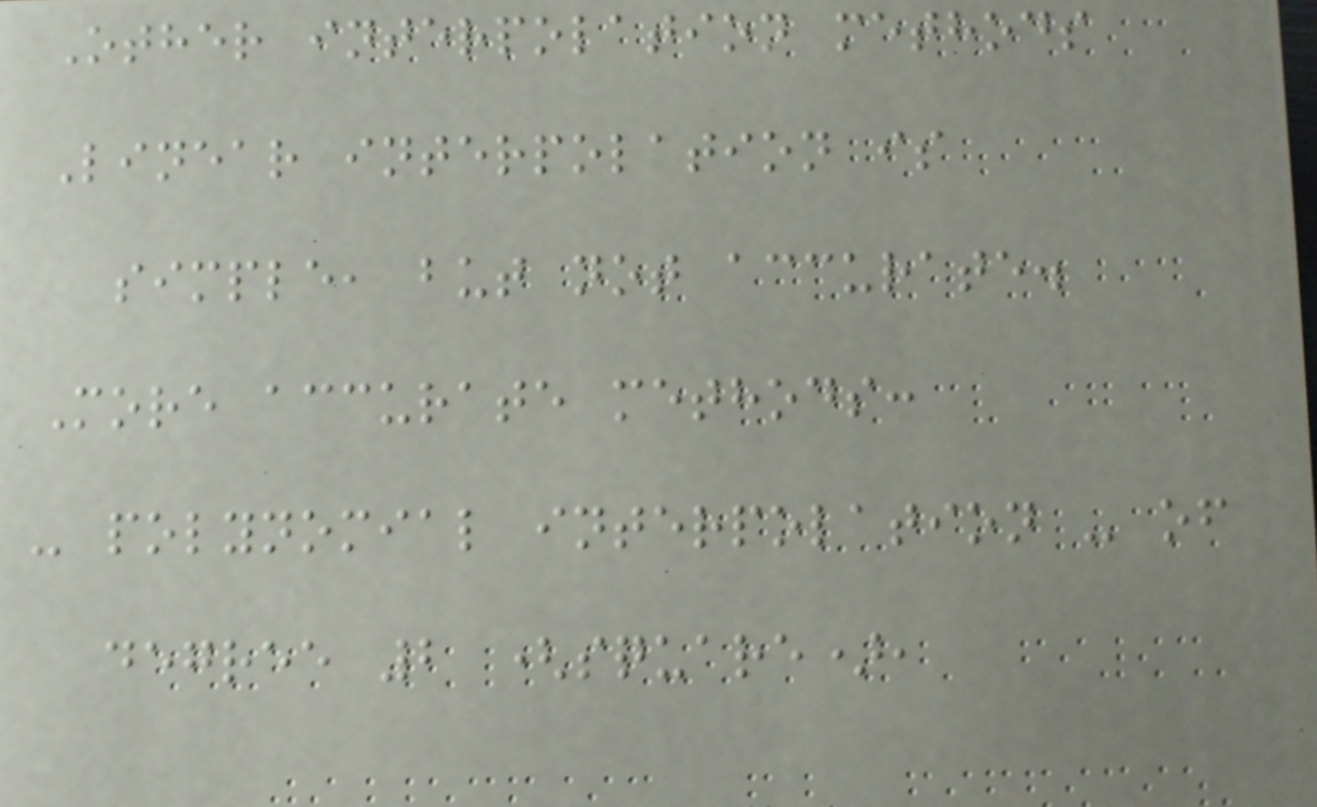Other interpolation methods
Linear interpolation is
simple, but not accurate.
More accurate methods:
- polynomial interpolation - of
degree 2 (square),
